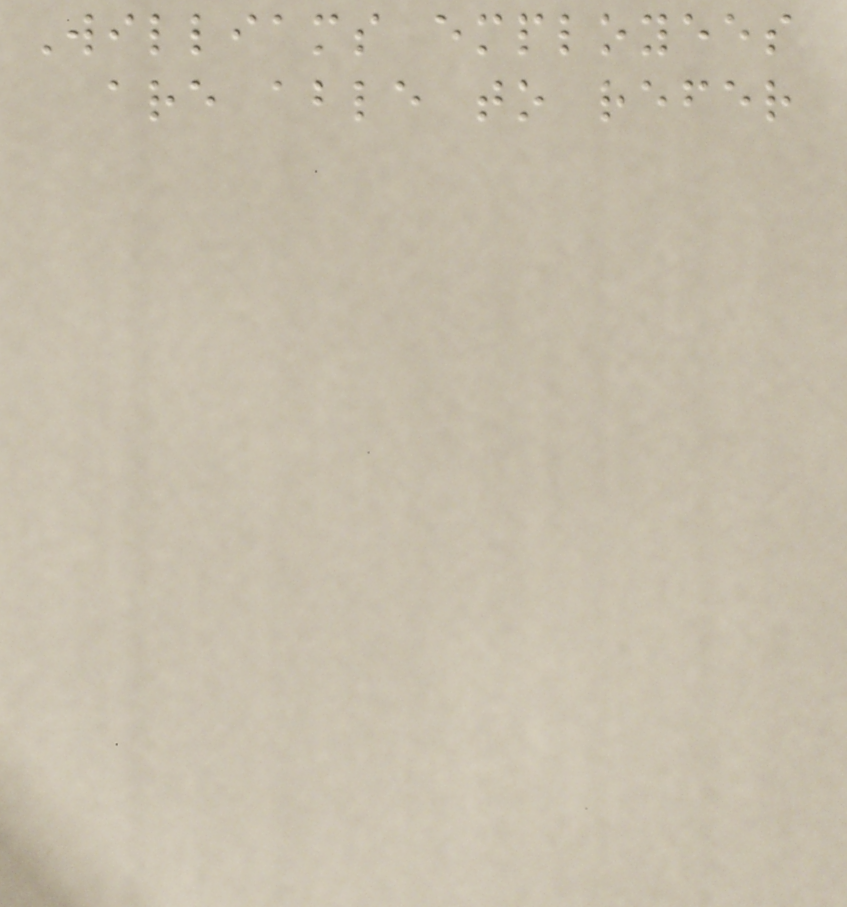Williams employees
are able to refer
